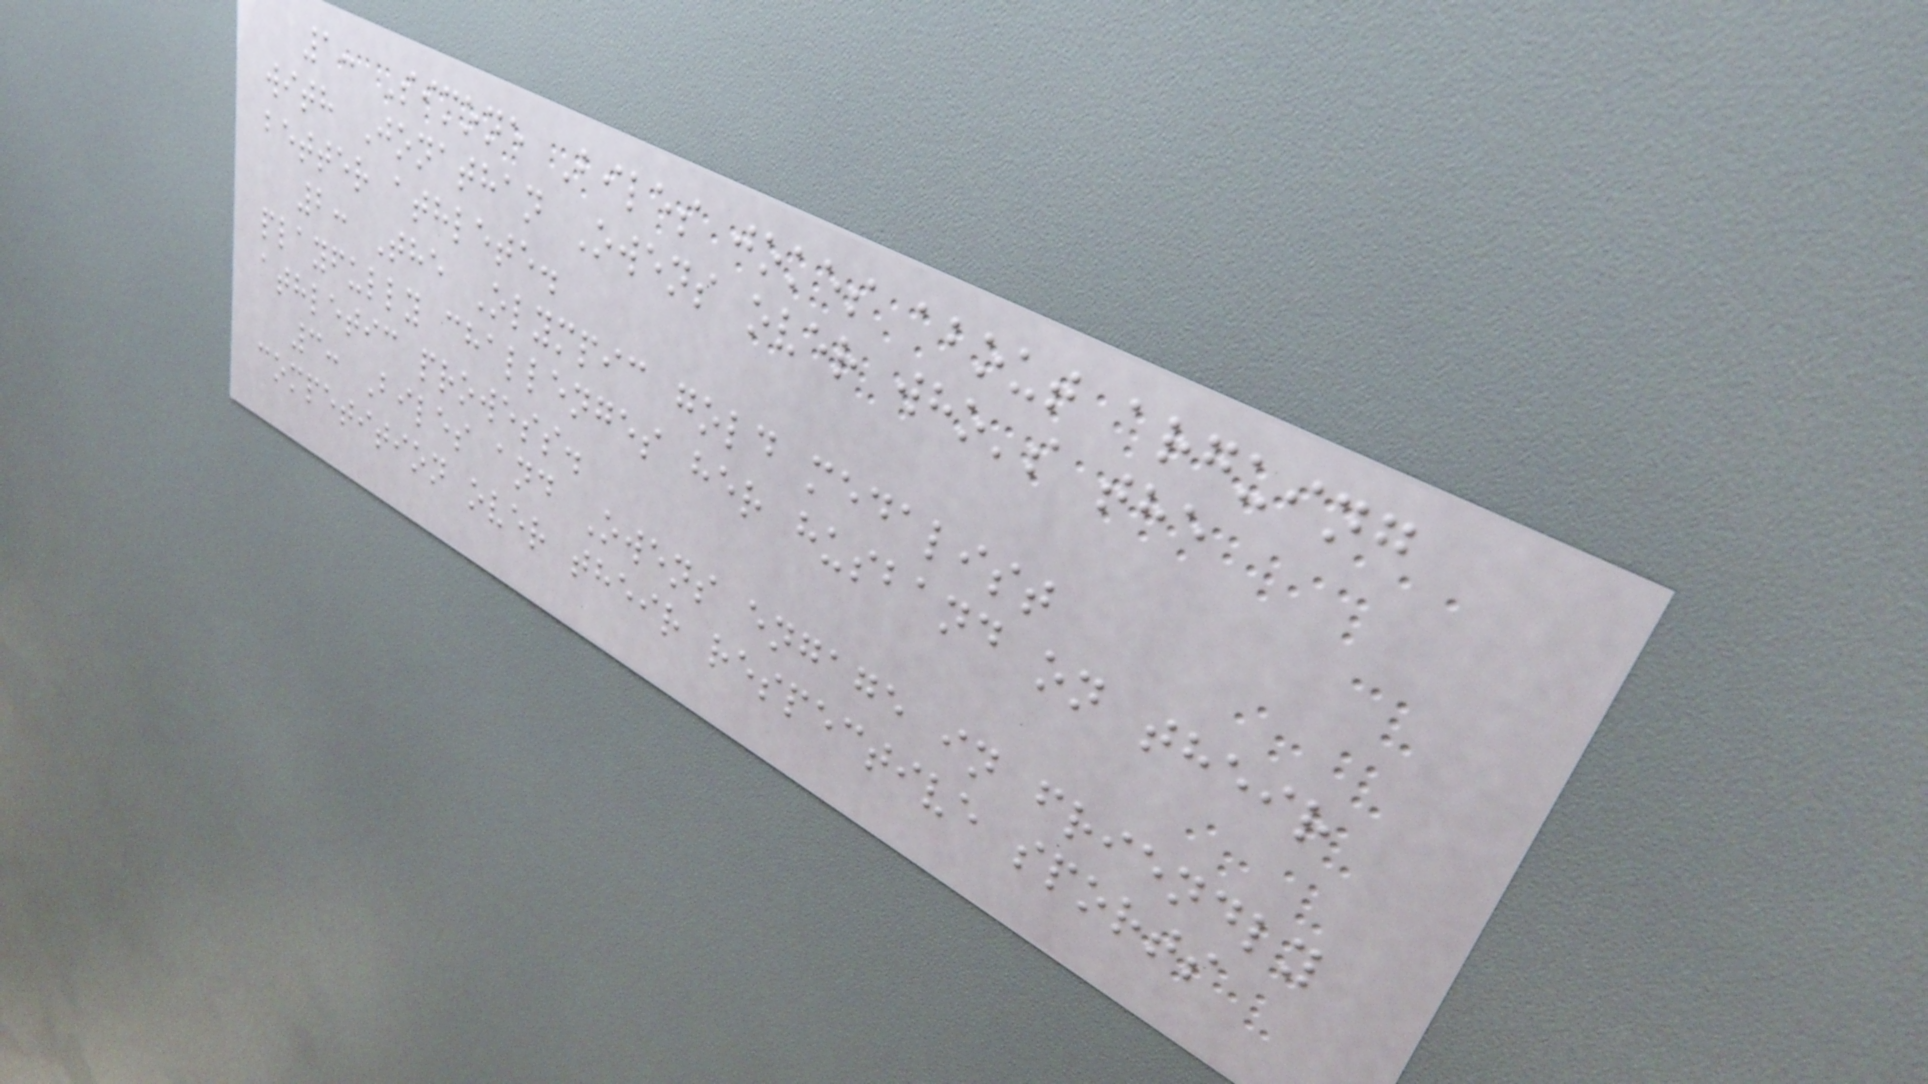1: Simone Biles jokes about arguing
with Jonathan Owens over who's the
better athlete.
2: The Olympic gold medalist
playfully challenges her husband on their
athletic prowess.
3: Biles and Owens engage in friendly
competition over their respective sports
